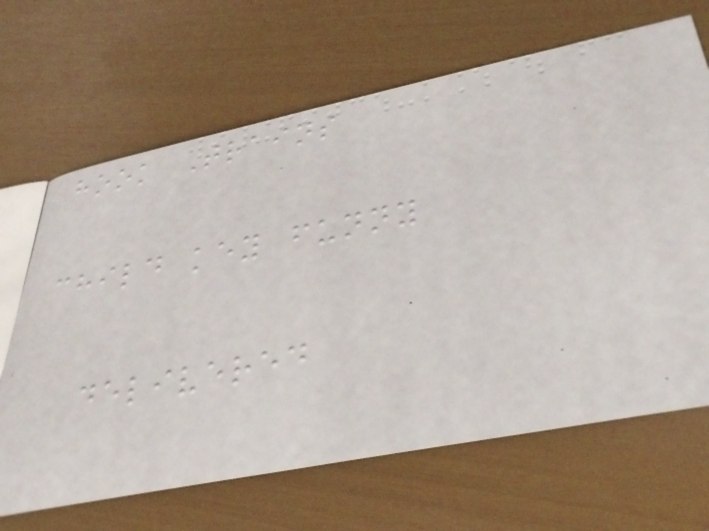hook Trains
child key funny
delivered
